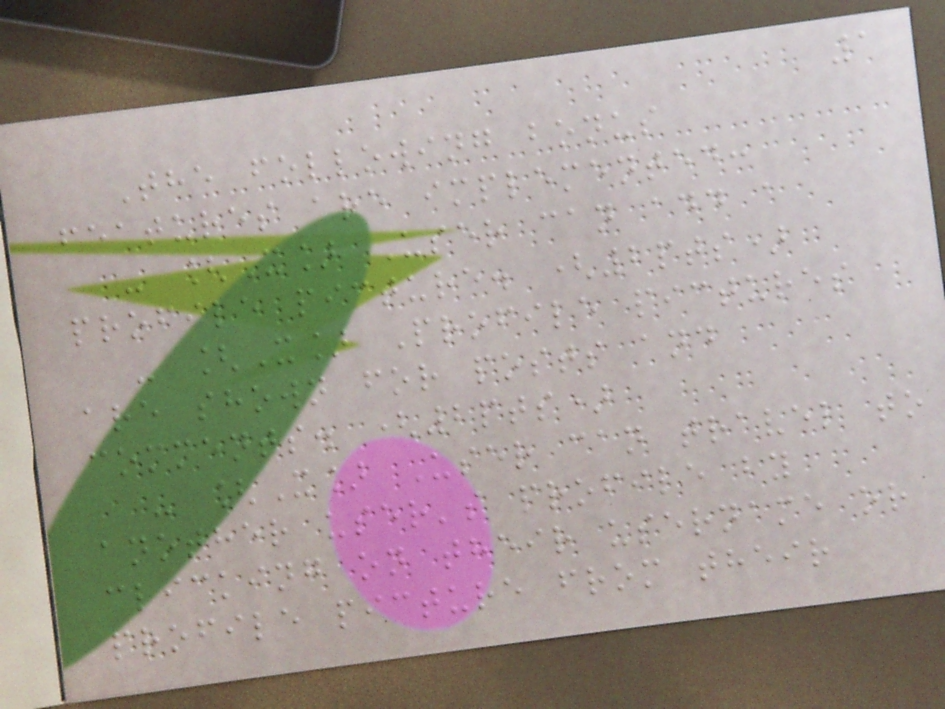1
The following bonus
features are implemented:
- [X] User can add a
profile picture. (2pts)
- [X] Profile pictures
are shown for posts and
comments. (2pts)
- [X] User can travel to
another user's profile by
clicking on their username or
profile picture from their
